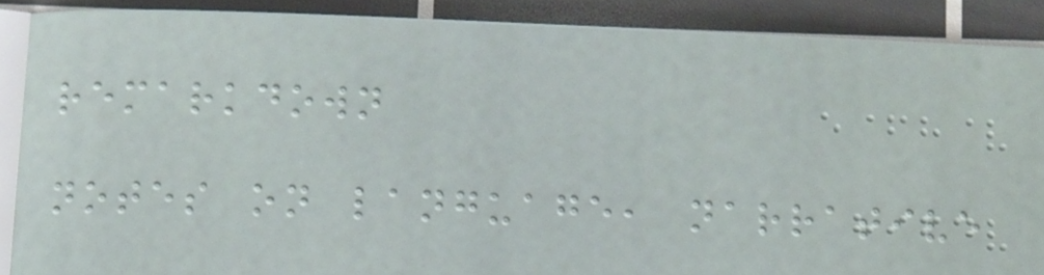remarkdown
notes on language, narrative
